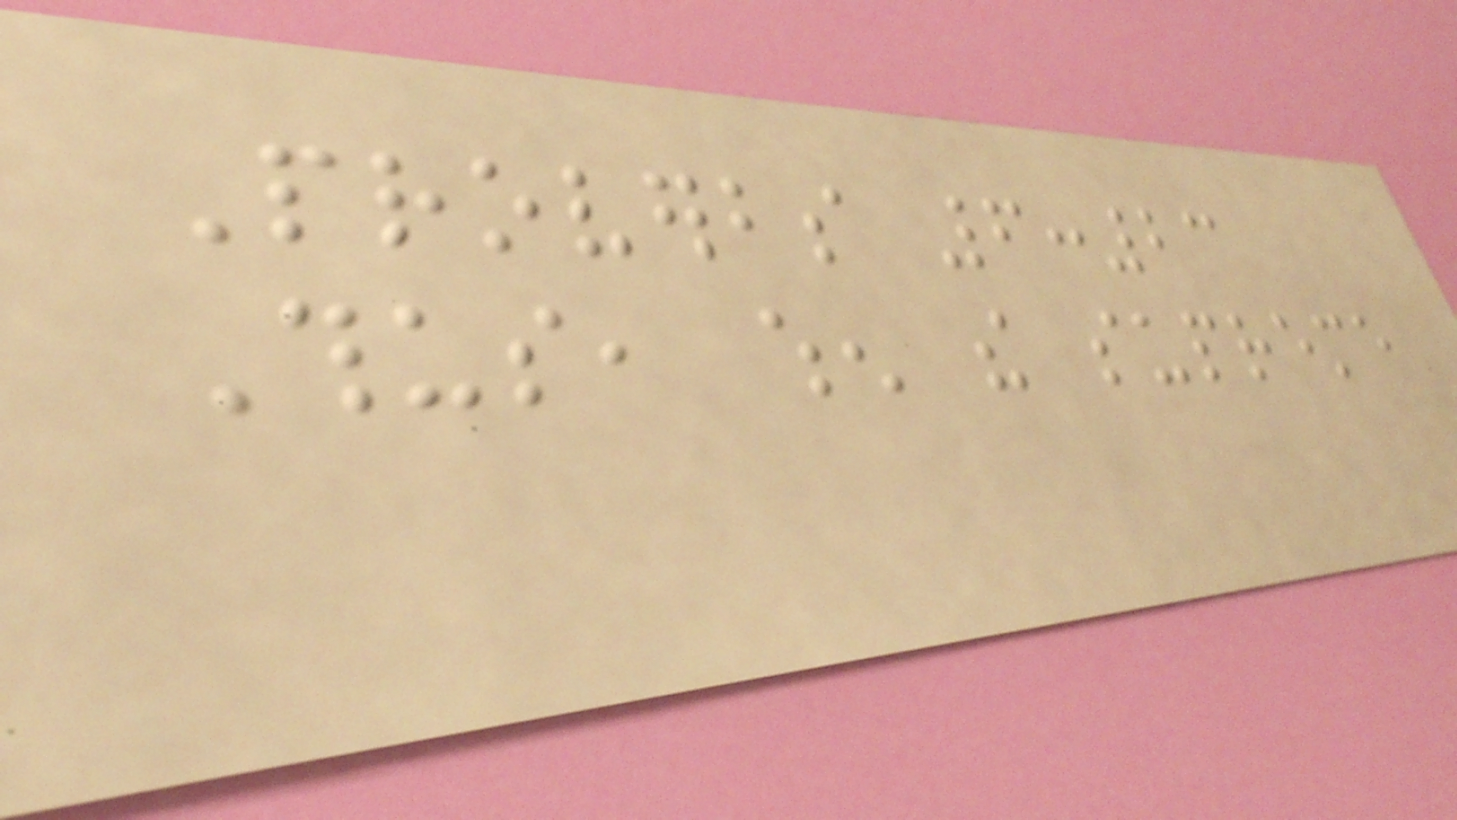Proverbs 6:23
Thus, when the supreme
